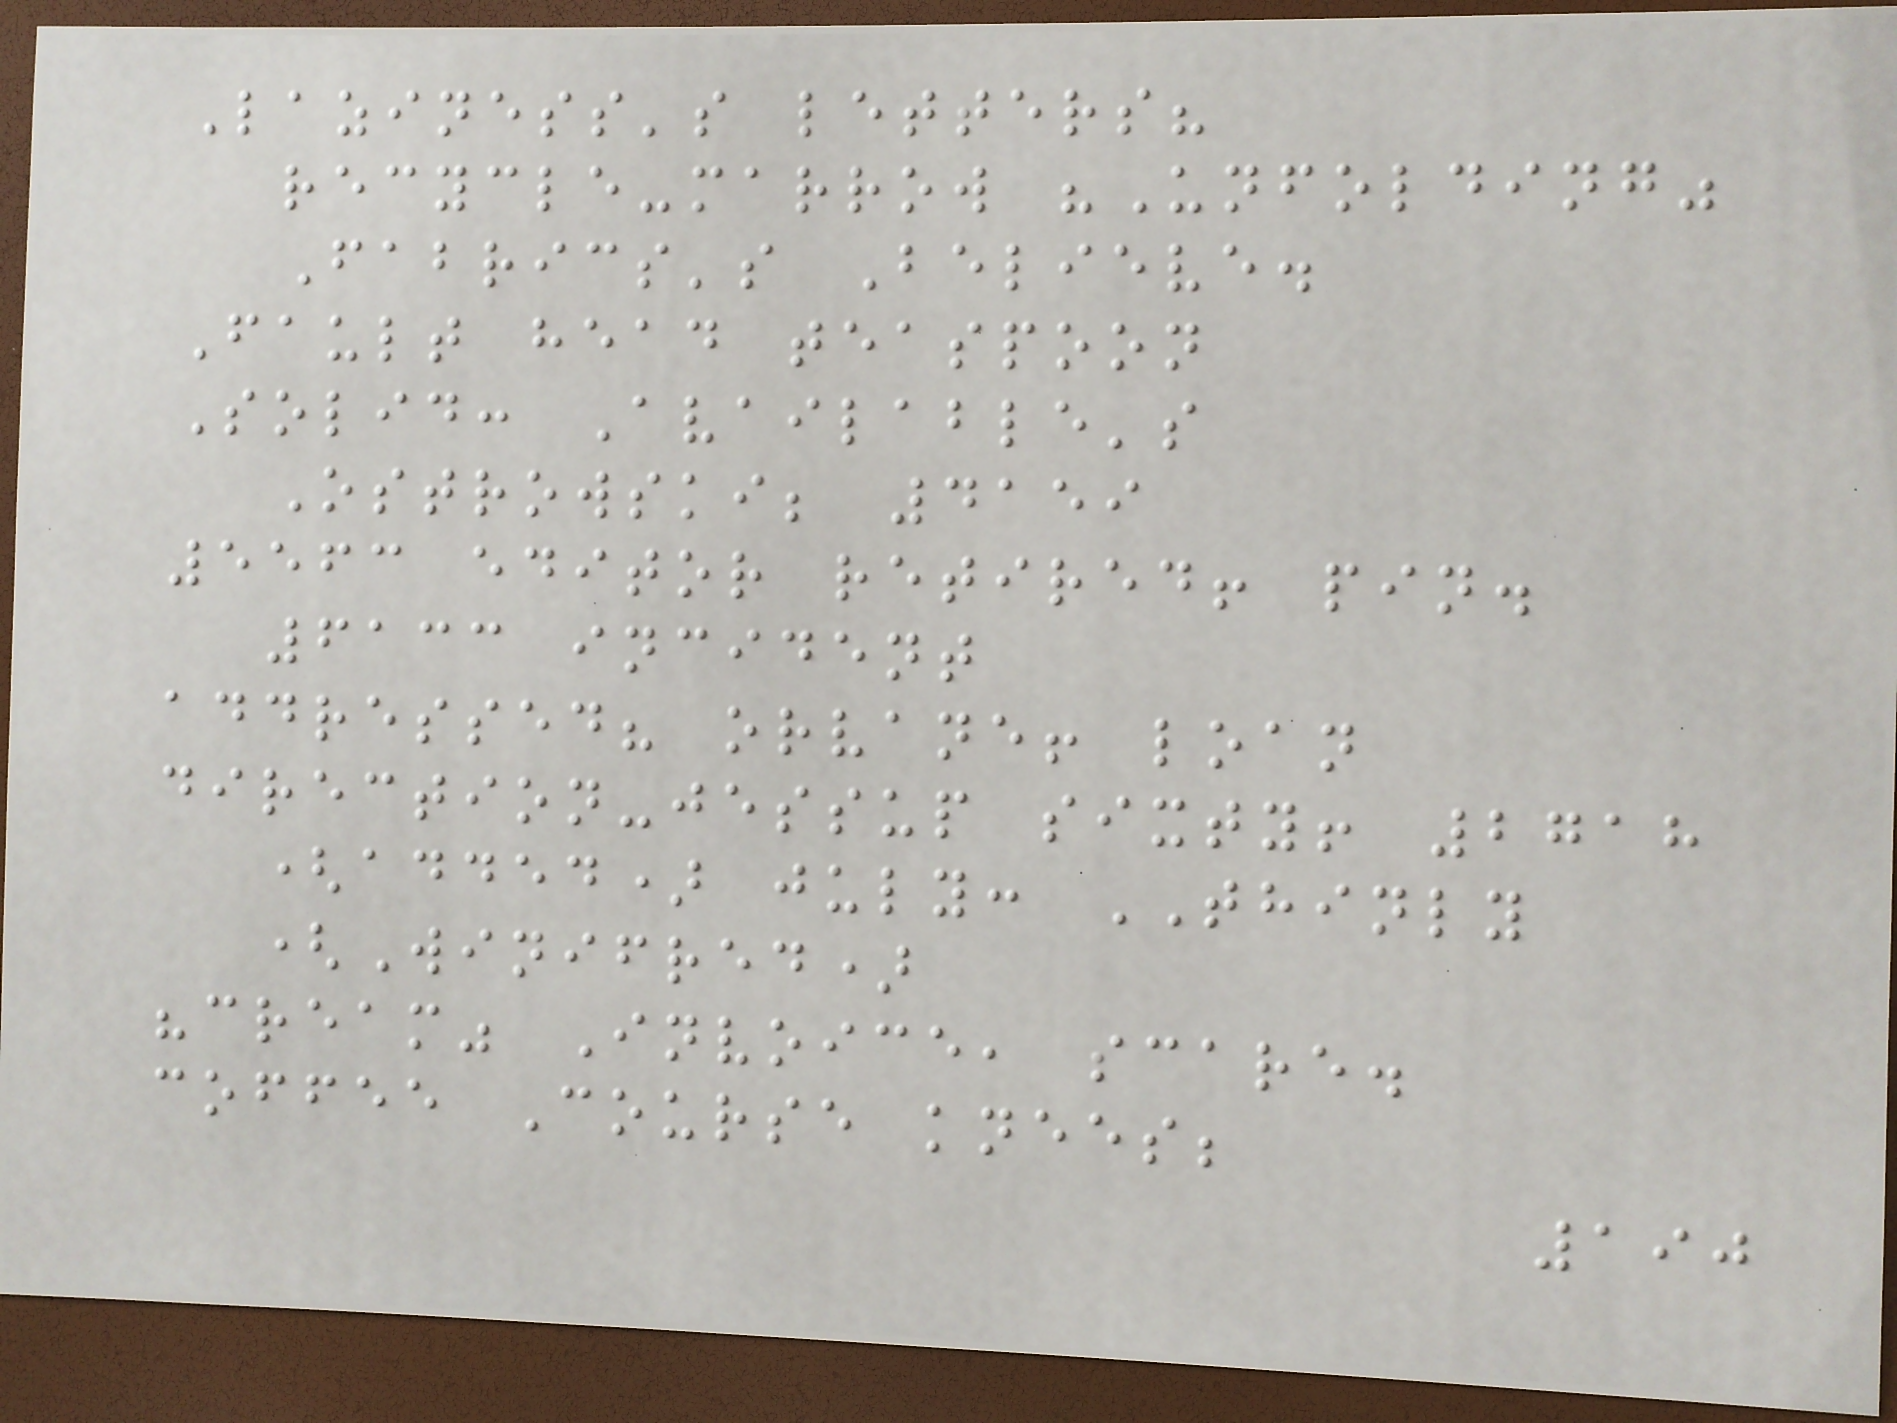Laziness's letters?
recycle-marrow "Unfolding"
Fabrics's Believe.
Fault head teaspoon
Solid: Available's
Ostrowski; 4159
5563 editor retired! pin.
6133 incident
addressed? orvane! loan
direction-jessup sixty! 2718
(added) july: THINLY
(Winifred)
"cream" Invoice, scare.
coffee Course knees;
190
